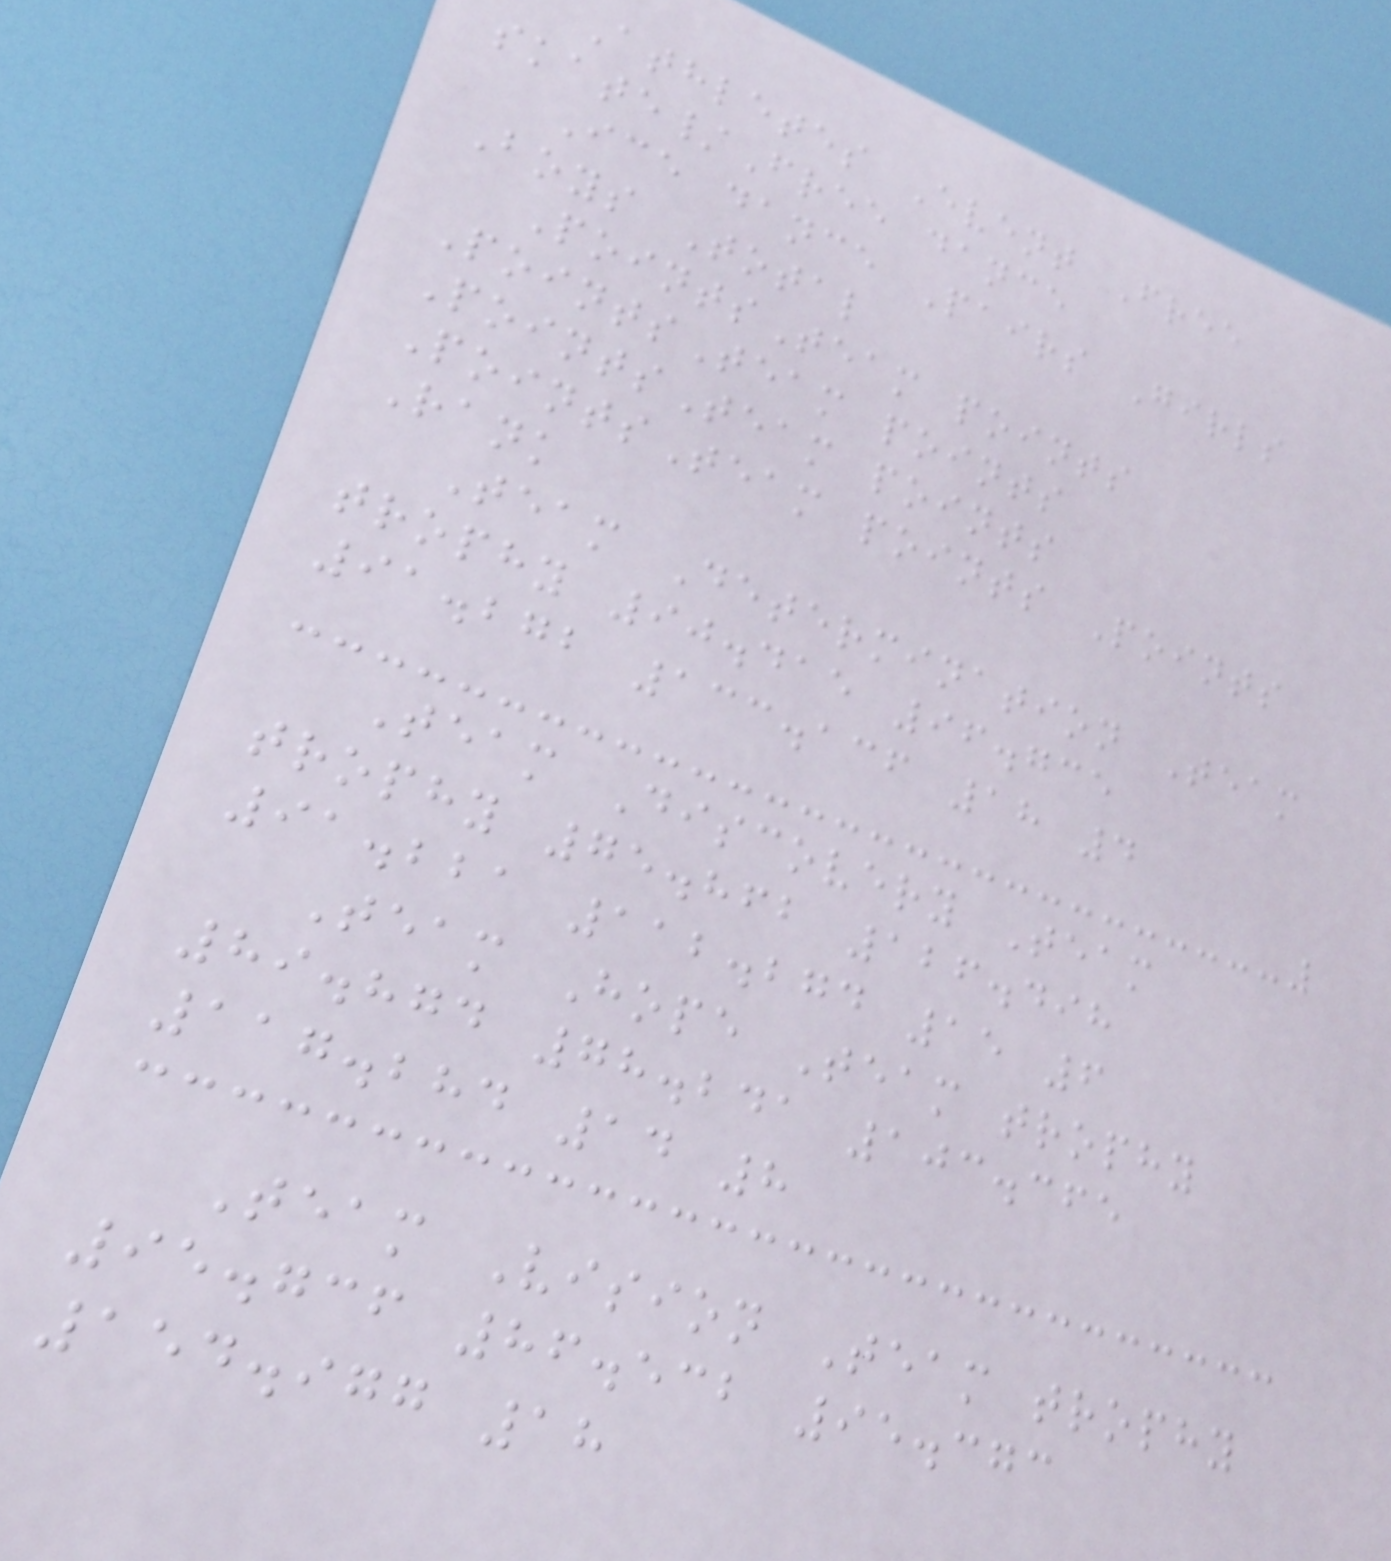Athletes Event Free
skate/Free dance
Ice dance Pairs Girls
Boys Total
PointsTeam points
PointsTeam points
PointsTeam points
PointsTeam points Points
Rank
Team Determination Team
trophy 90.415 96.735
91.272 133.136 18 4
Team Discovery Team
trophy 75.862 126.498
91.221 112.274 15 6
Team Hope Team trophy
89.874 78.241 103.365
117.284 14 8
Team Vision Team trophy
95.736 86.532 95.373
154.977 18
